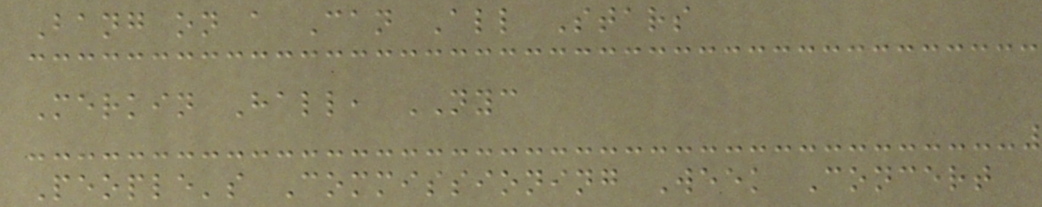Bang on a Can All Stars
Merkin Hall, NYC
People's Commissioning Week Concert
